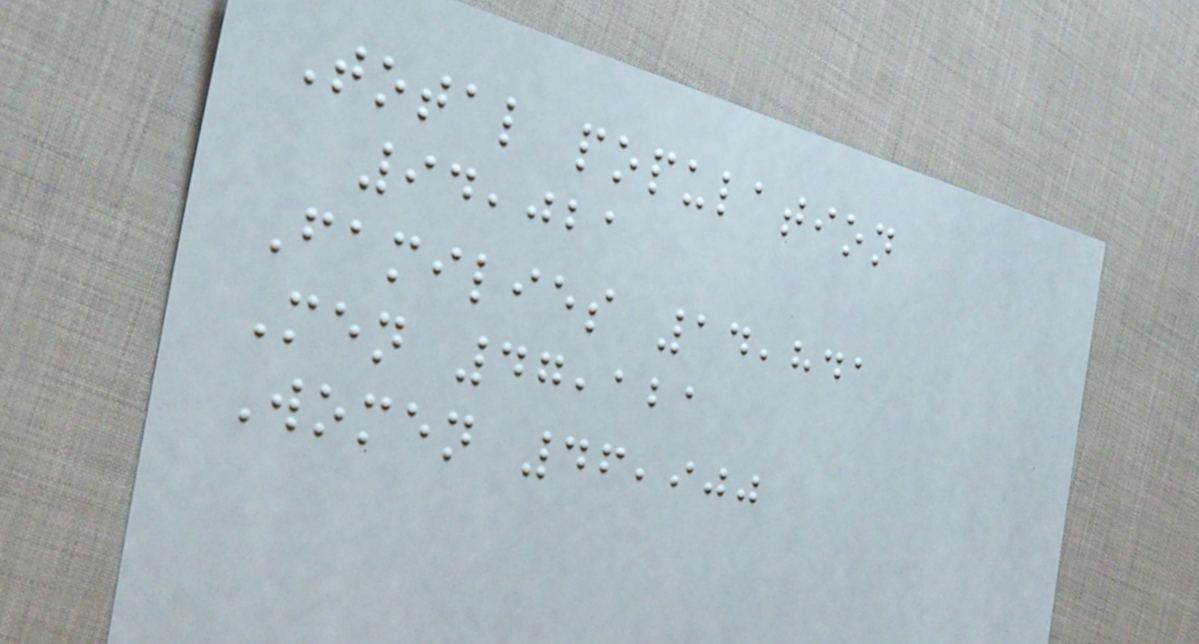Total population
94,021
Families 14,841
Men 47,121
Women 46,900
